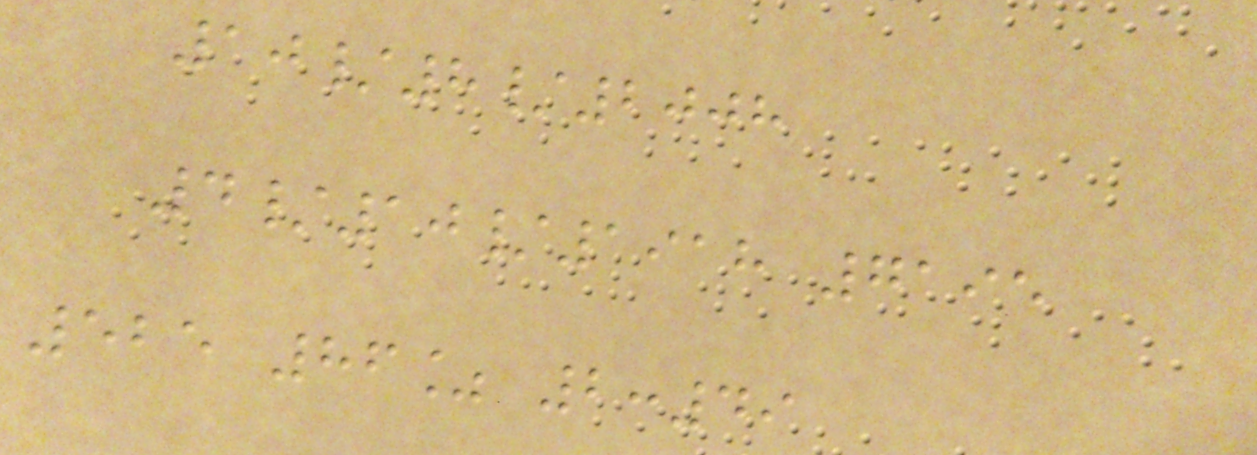10/8/2008
4/10/1918 7195
525 86% 2:49
